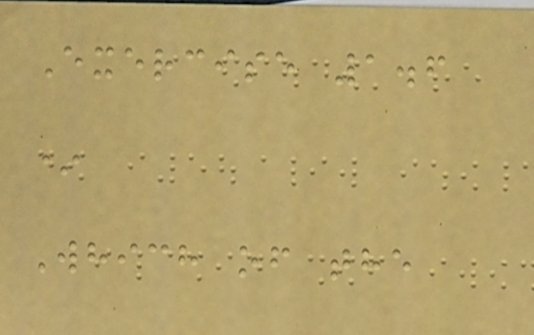Exercise 1.6
*
Which of the
